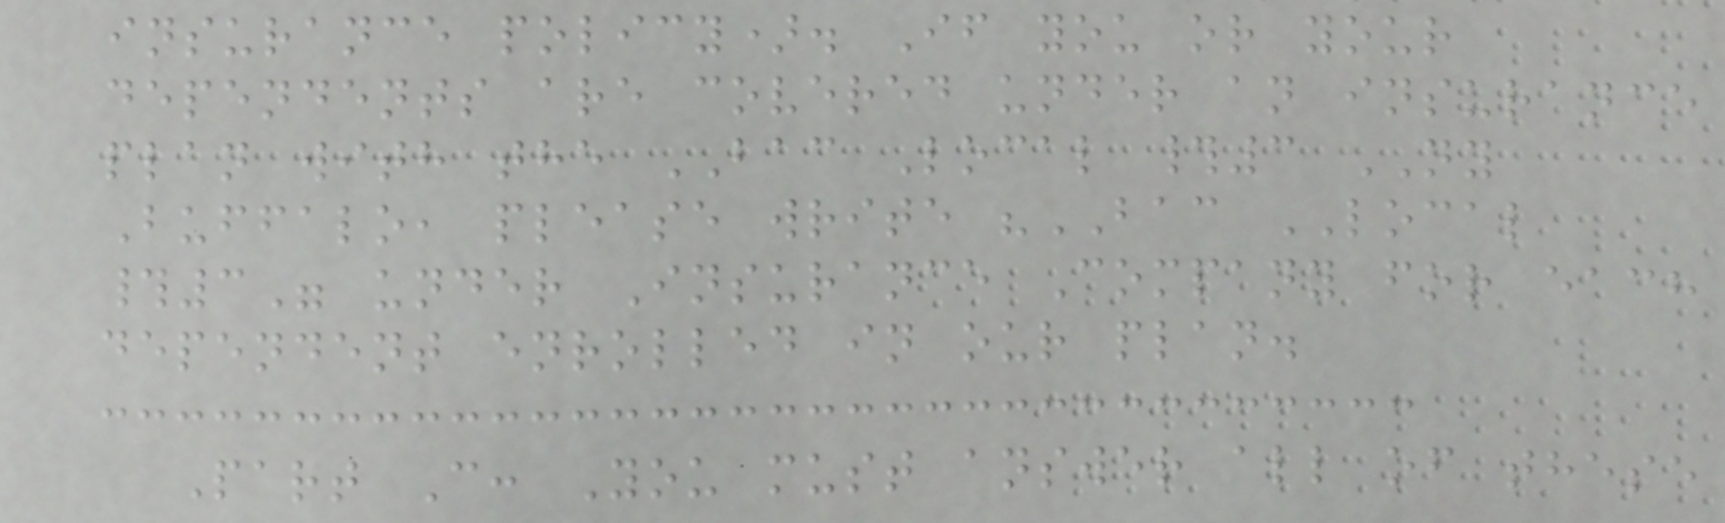insurance policy). If you or your
dependents are covered under an insurance
plan with the BAC Local #3 NY
Buffalo, please write "BAC LOCAL
#3" under Insurance Company for each
dependent enrolled in our plan.
Part C: You must answer all of these
